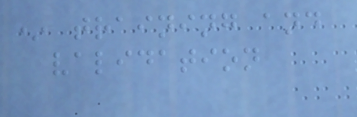* training and
validation
